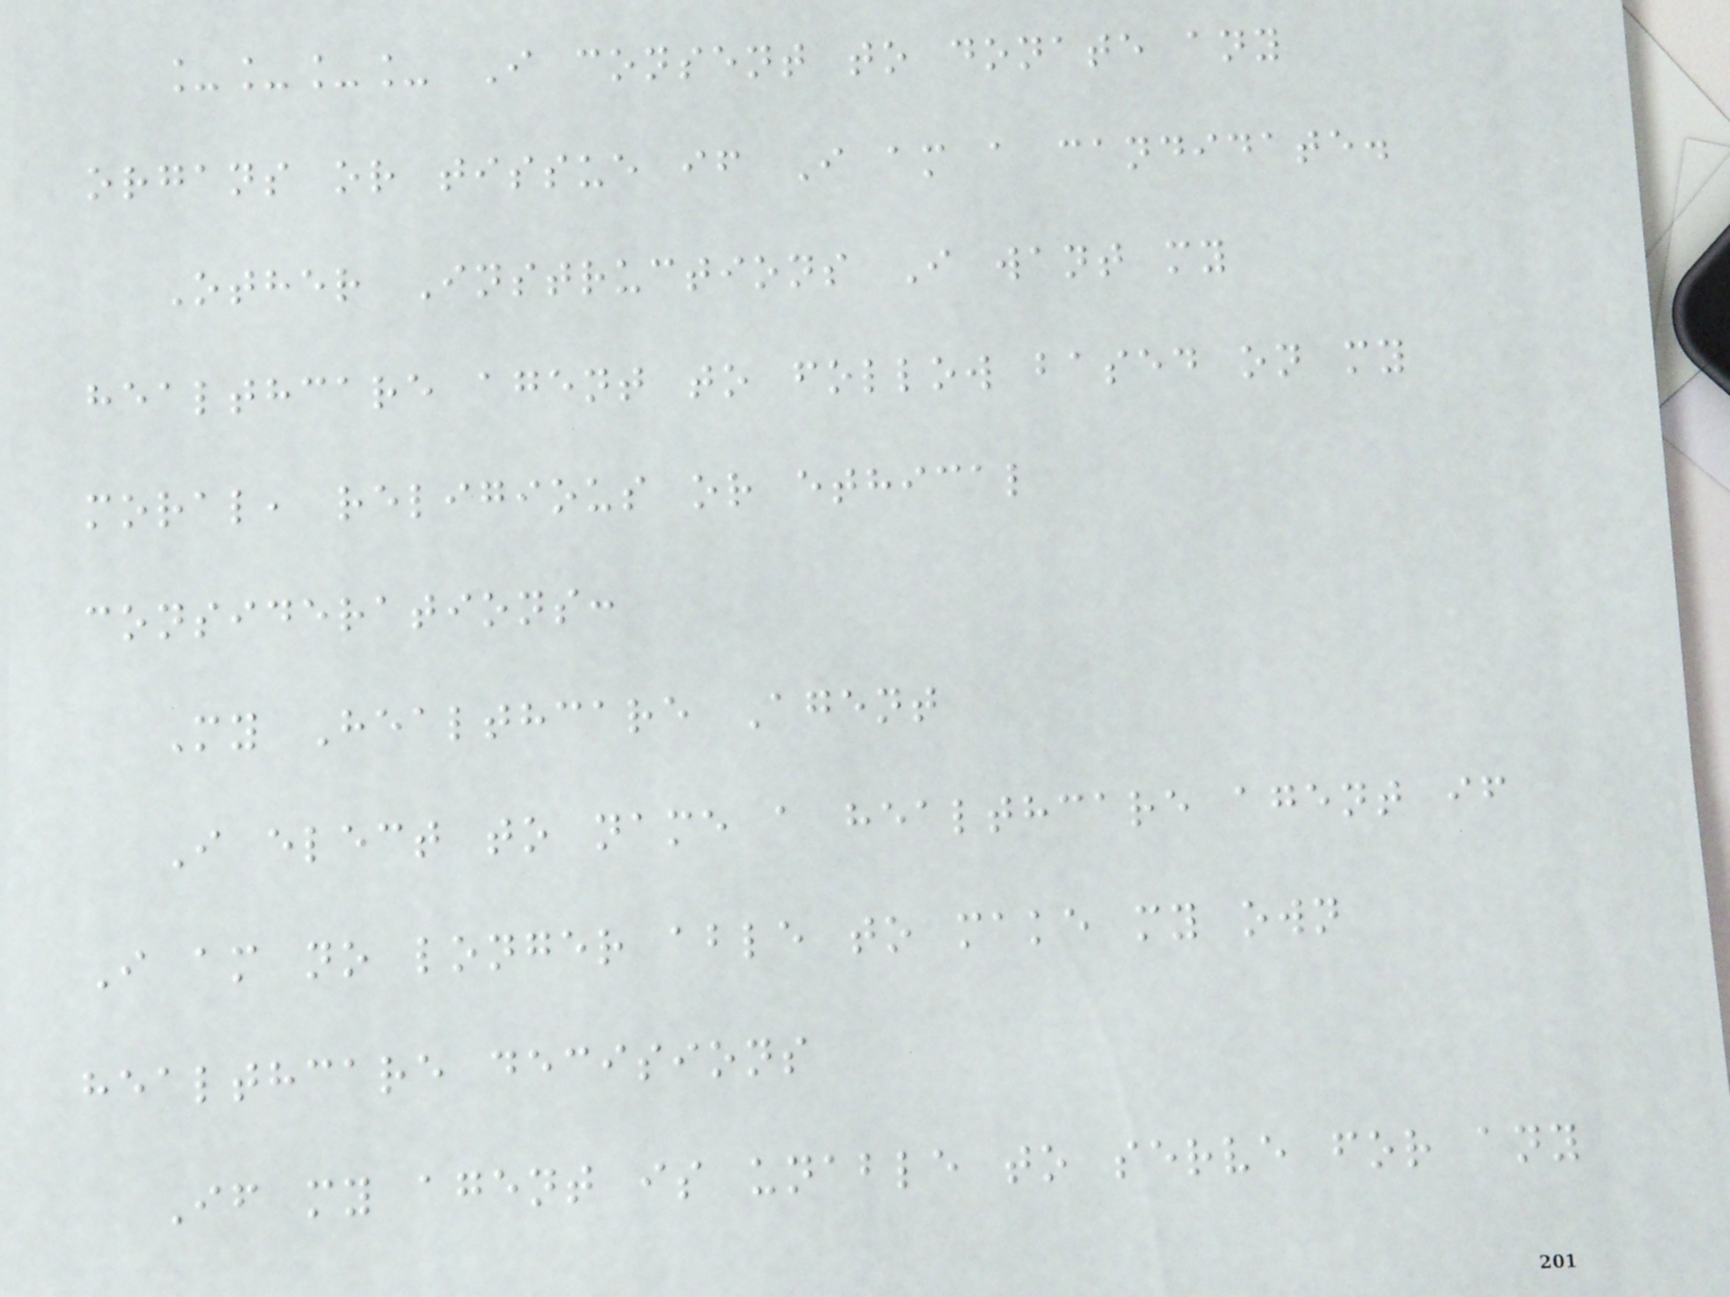____ I consent to donate any
organs or tissue if I am a candidate.
Other Instructions I want my
healthcare agent to follow based on my
moral, religious or ethical
considerations:
My Healthcare Agent
I elect to name a healthcare agent if
I am no longer able to make my own
healthcare decisions
If my agent is unable to serve for any
